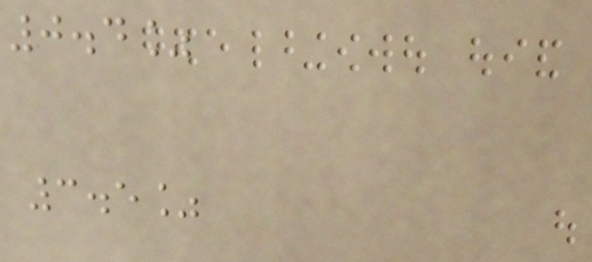0.4%
3.5%
